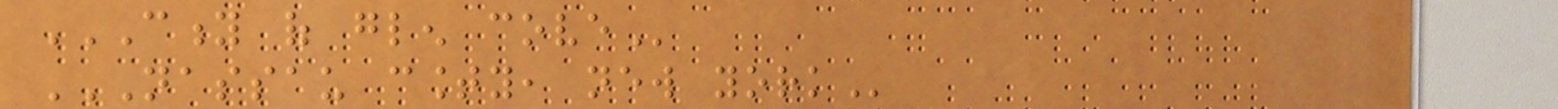CITY OF GLEN COVE
NASSAU COUNTY, NEW YORK
